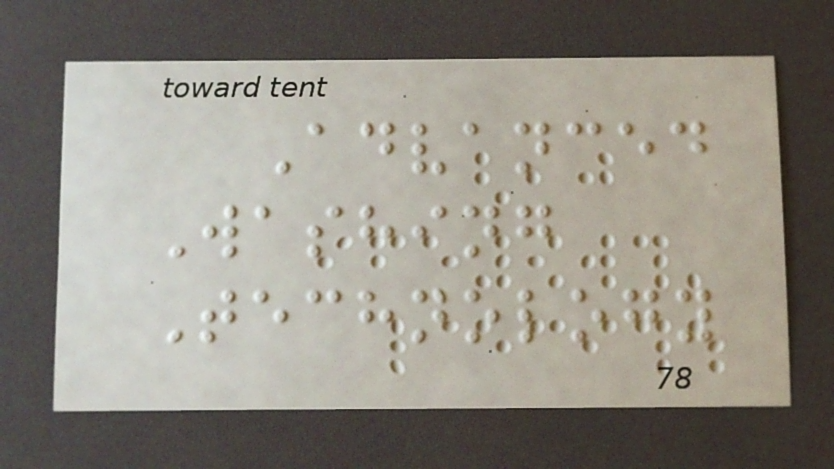Advanced
Washing
Technology
